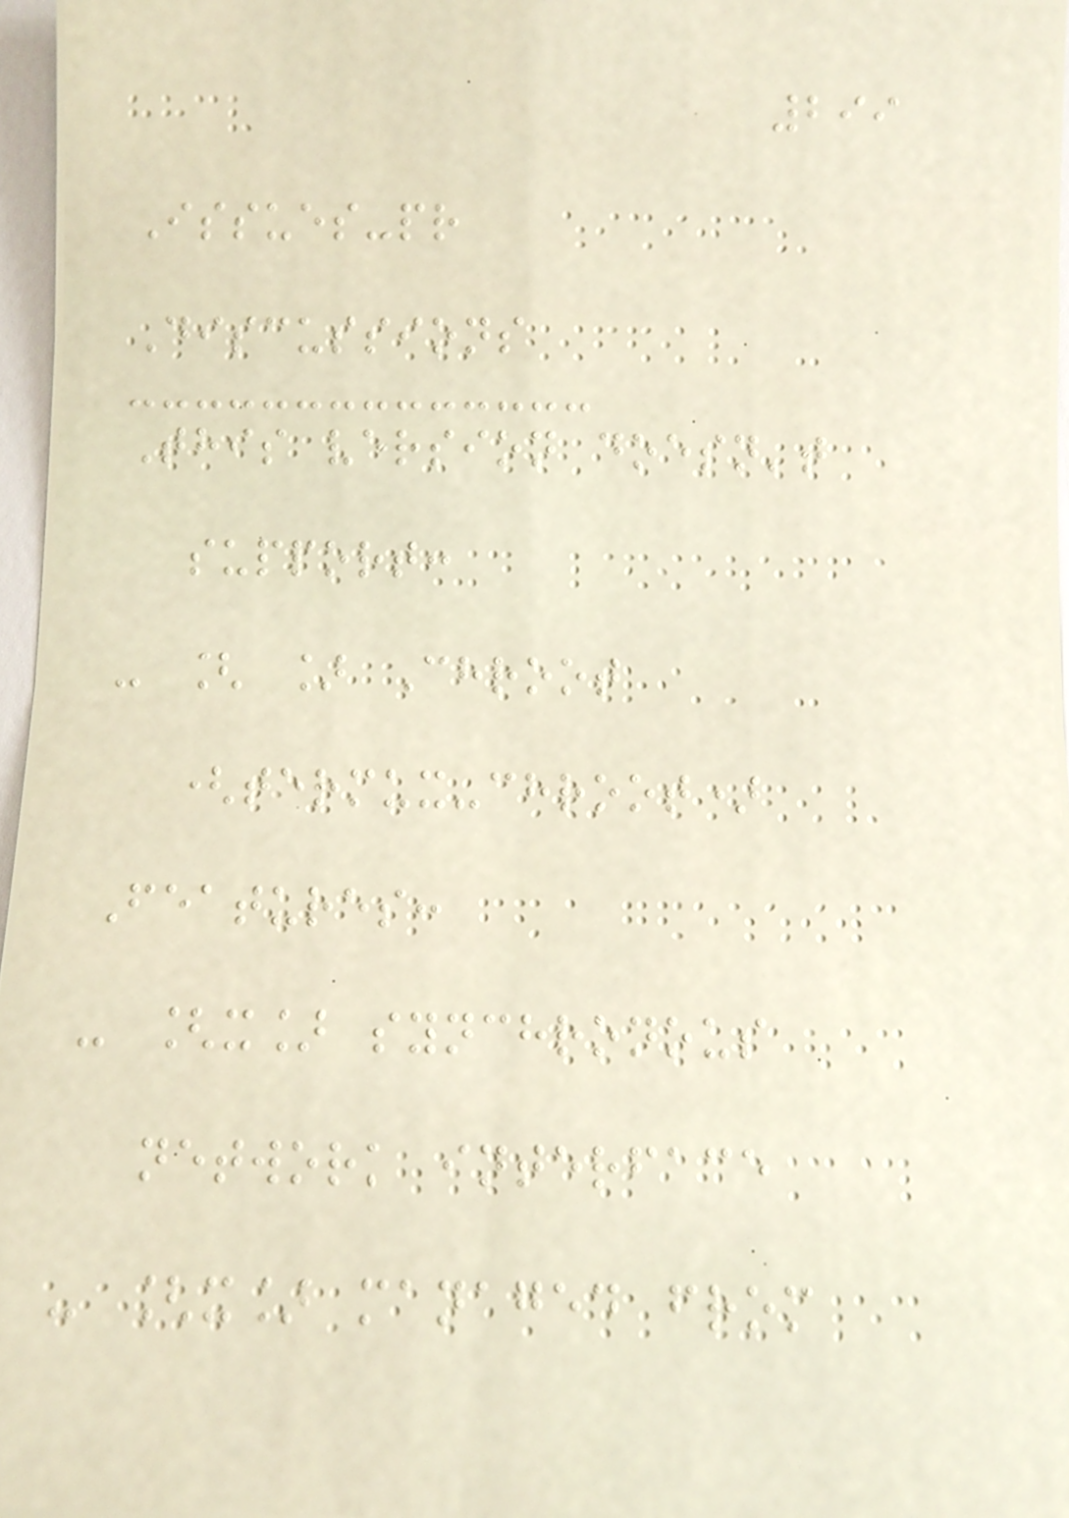299
Issues-pr
Discussions
This version doesn't
support:
- [ ] Chroot
(termux-chroot)
Features:
- [x] synchronous
network interface
- [x] managed from
